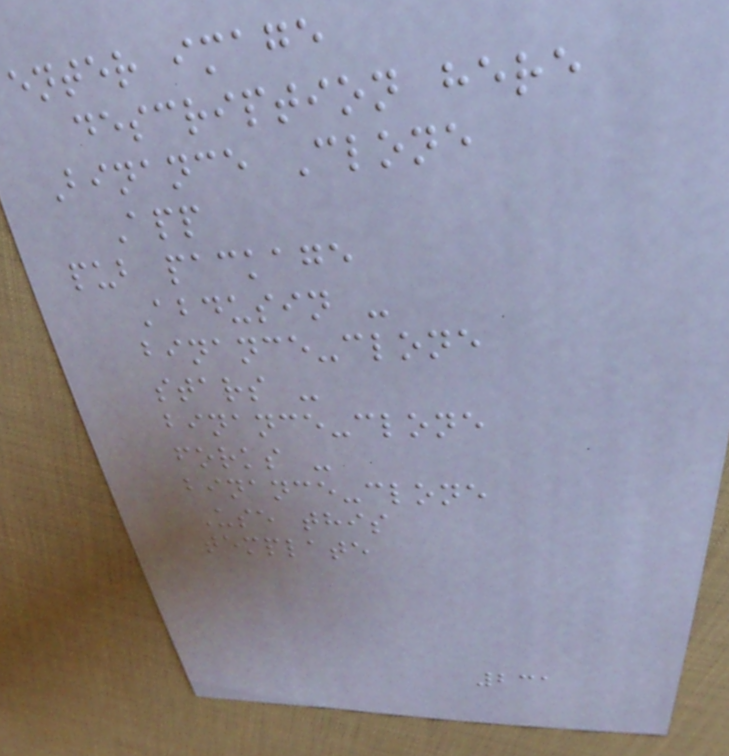enter image
description here
Binance Clone
App
pub package
Abdusin -
binance-clone
stars -
binance-clone
forks -
binance-clone
Use this
template
231
